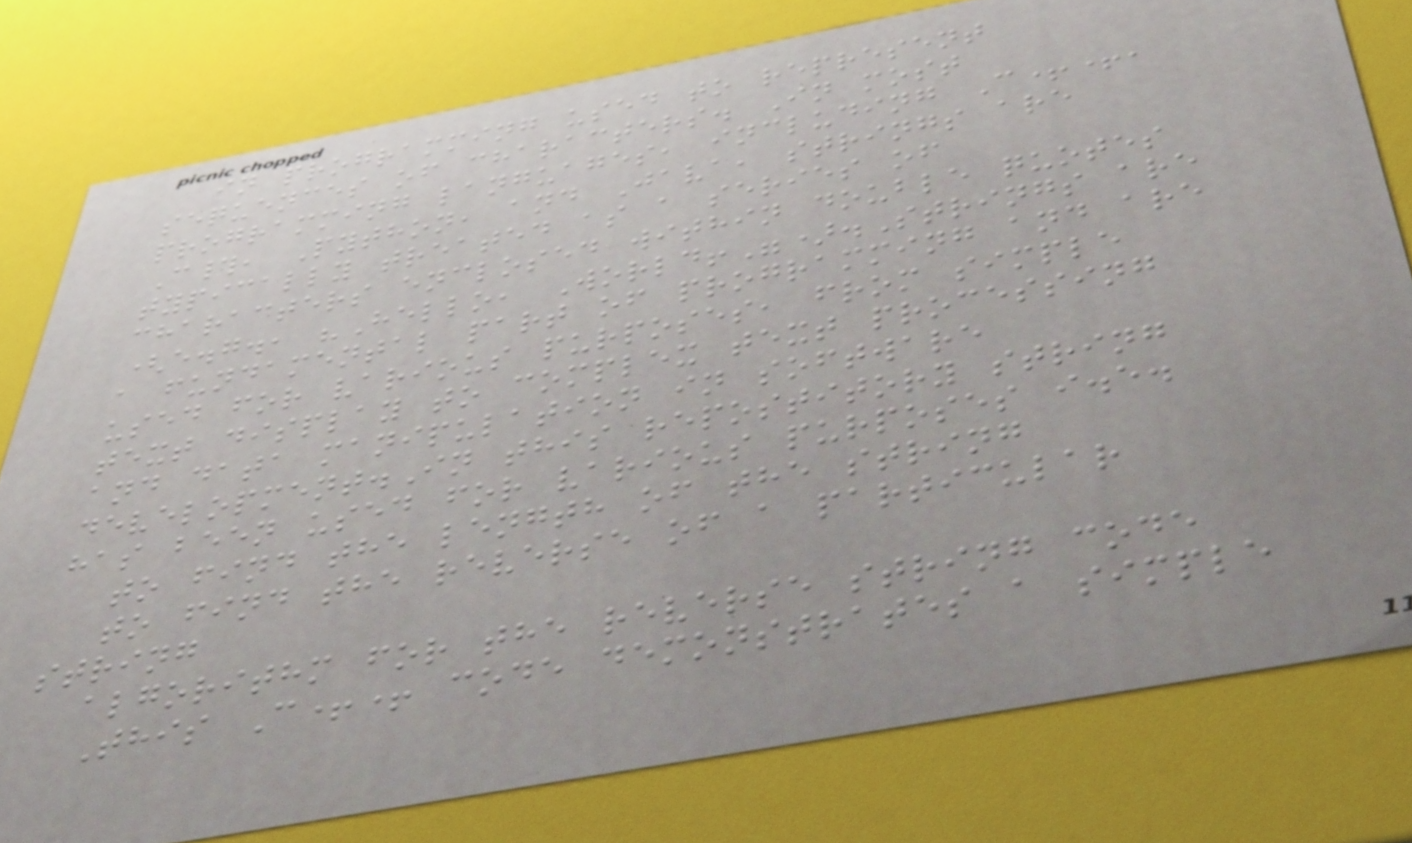in programming used to represent
sequences of characters. In most
programming languages, including C++,
C#, Python, and Java, strings are
typically treated as a series of
characters enclosed within double quotes
(e.g., "Hello, World!").Strings are
a fundamental part of programming and are
used for various purposes, from simple
text display to complex text processing
and data manipulation in software
development.In this repostitory string
has been used for various purposes i.e.
to find the length of the string
to find the reverse of a particular
string
algorithm for the reverse string code
This C++ code demonstrates a simple
